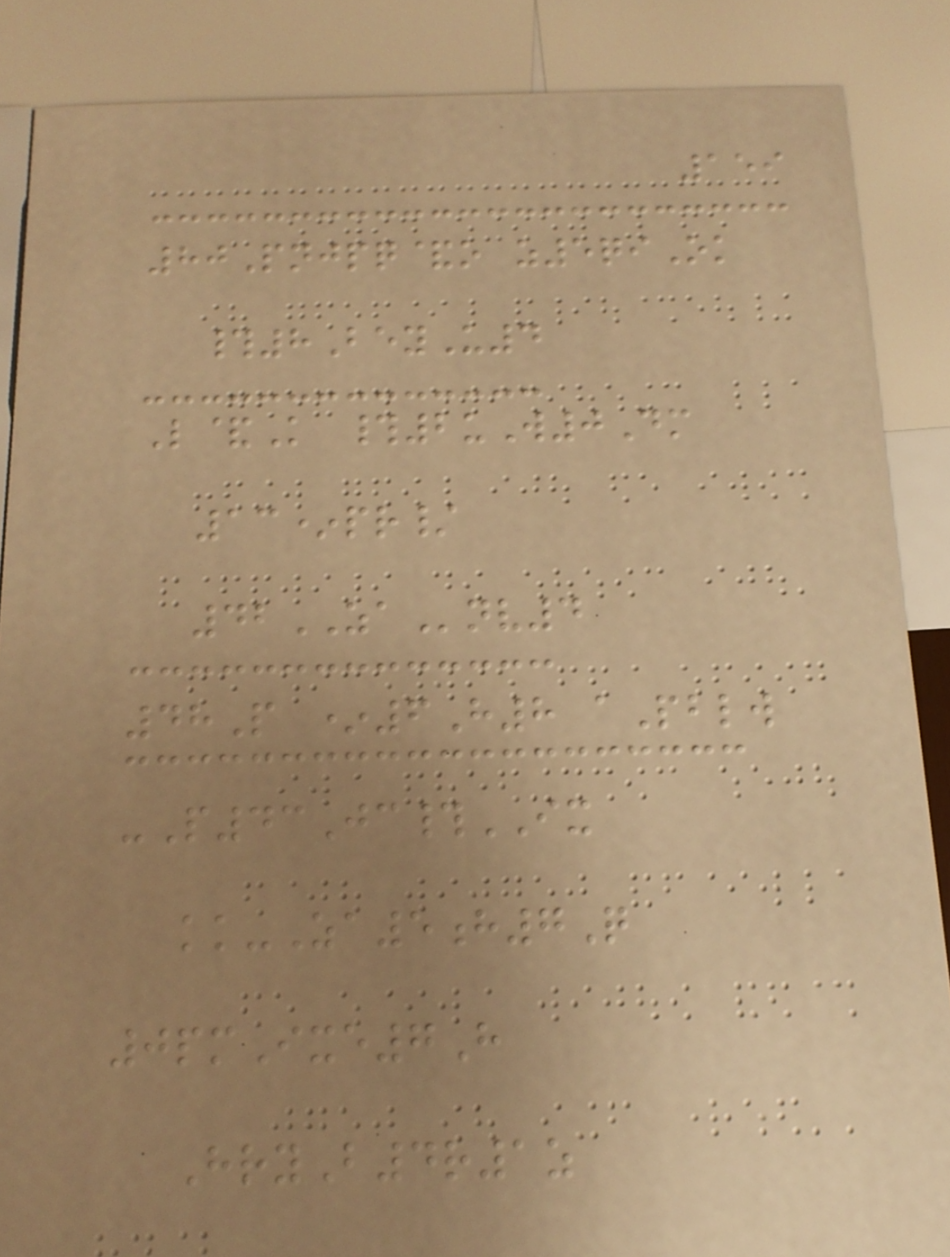159
80Pnjpq&o z5qiOk
#8BeyU4
L&K #2uW0Dm
13*pr/
42ZAnv4
48P *6H8 aPblw
-P43Jc#IX
kk-Za5h7Q
0pmIxe7H
HryB4r1z
